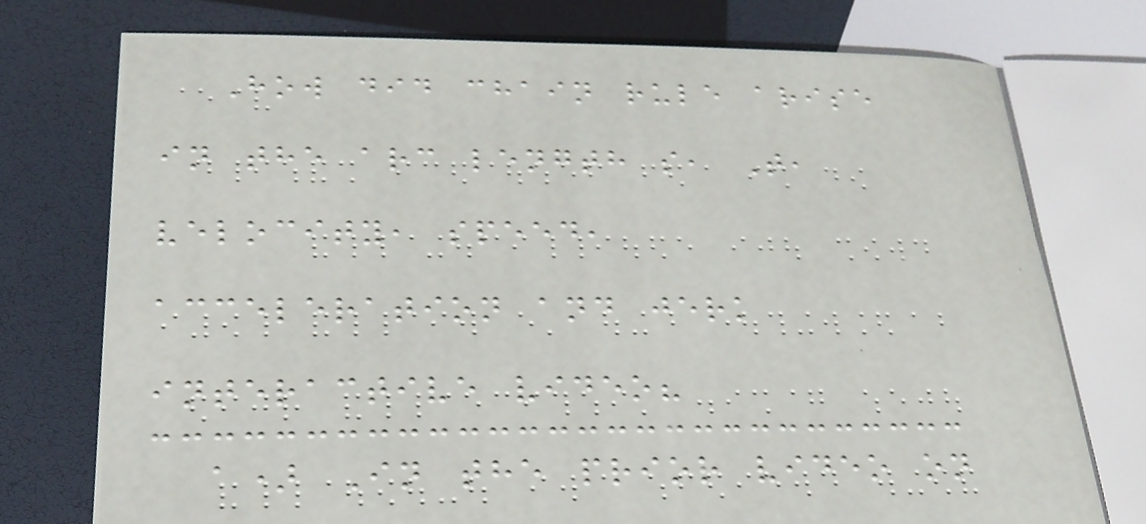How did chain rule arise
in the arc length s, T,
velocity, speed,
acceleration and jerk
interactive video?
a) In the prior video on
